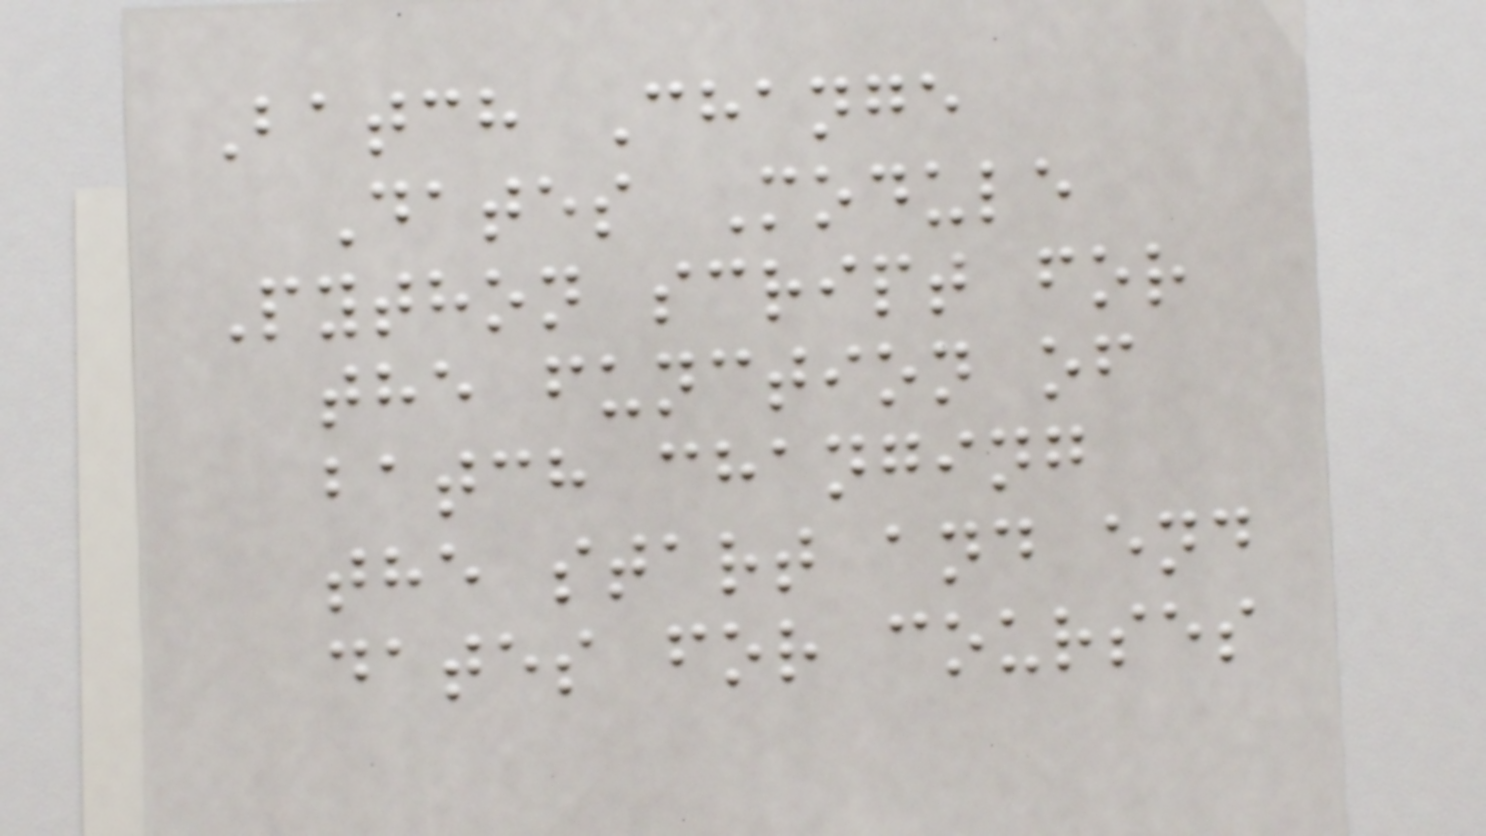Batch Change
Dates Module
Python script for
the function of
batch changing
the start and end
dates for courses
